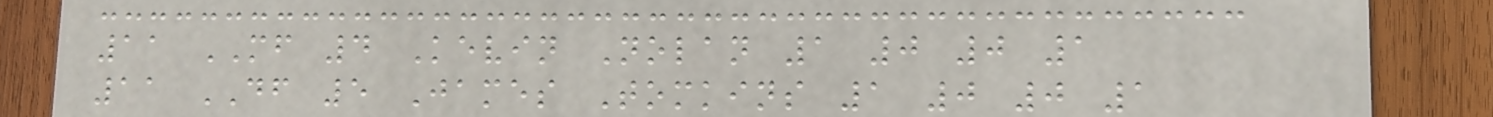11 MF 4 Kevin Nolan 1 0 0 1
11 DF 5 James Tomkins 1 0 0 1
